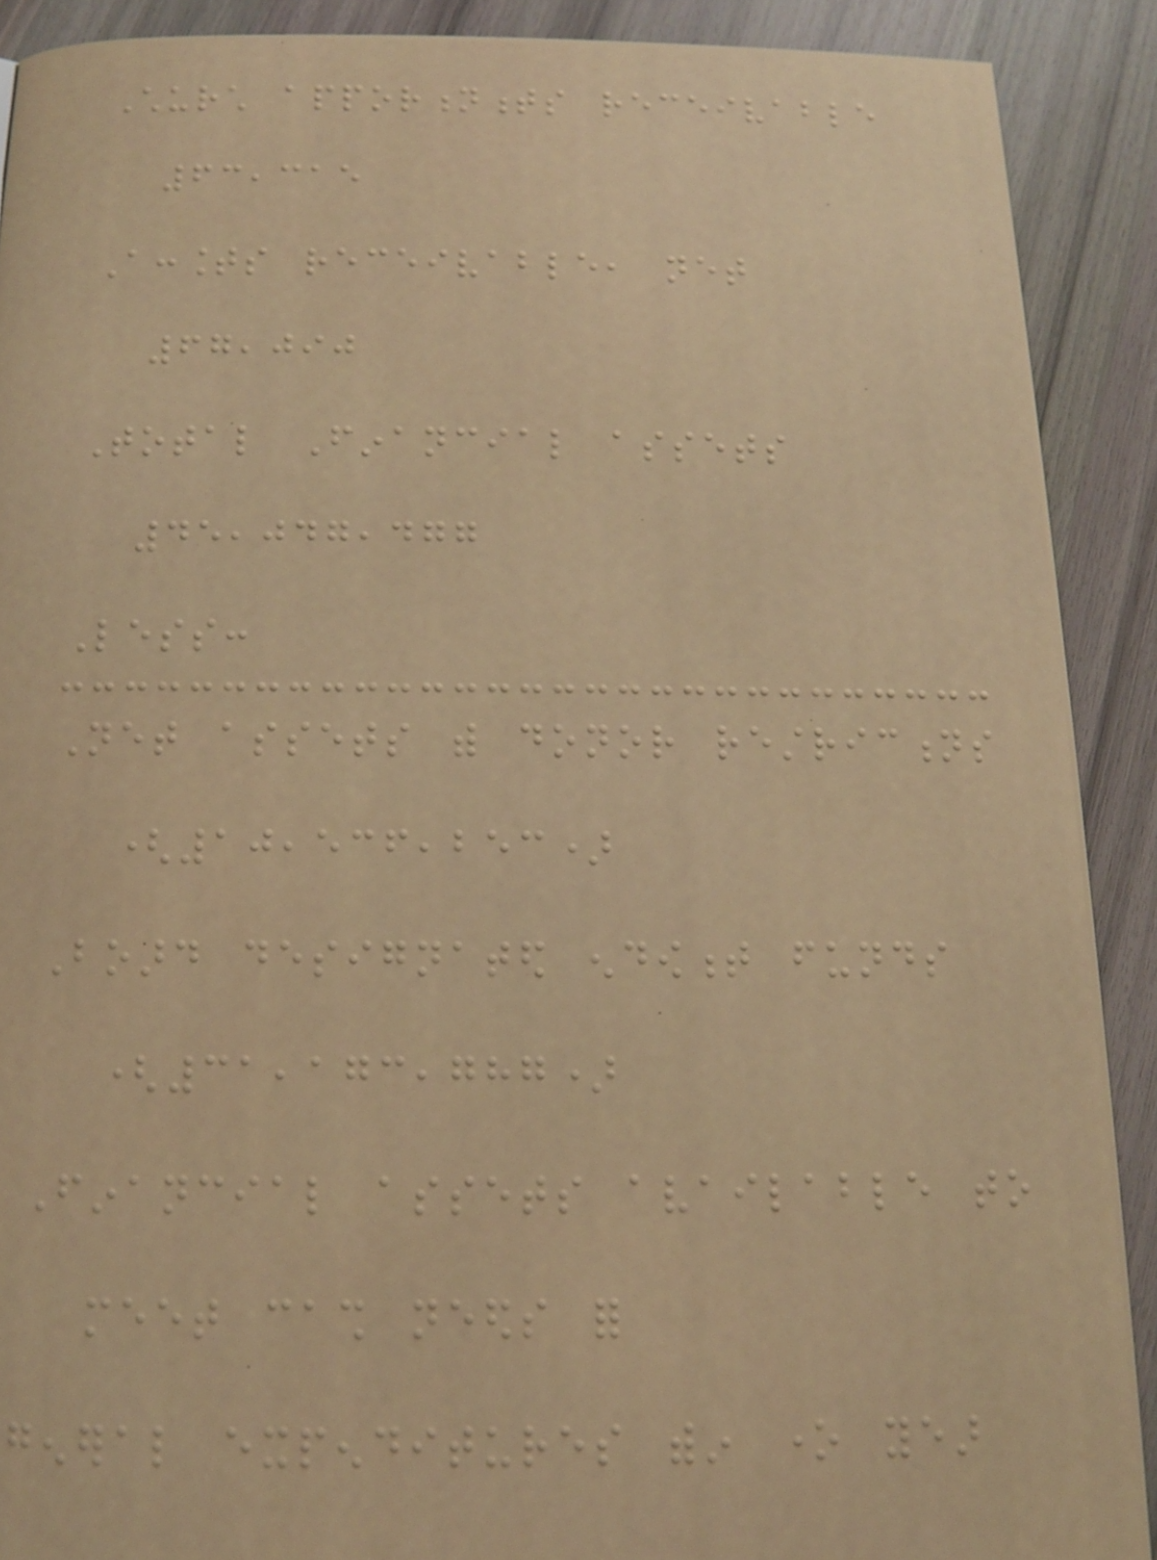Church apportionments receivable
63,315
Accounts receivable, net
67,090
Total Financial assets
45,047,477
Less:
Net assets with donor restrictions
(10,536,253)
Board designated endowment funds
(31,173,787)
Financial assets available to
meet cash needs for
general expenditures within one year
